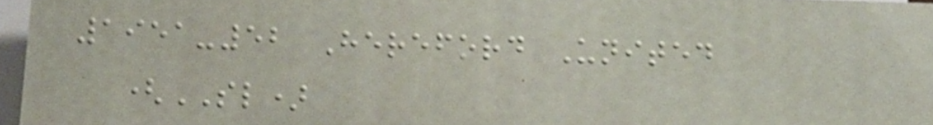1951-52 Hereford United
(SL)
